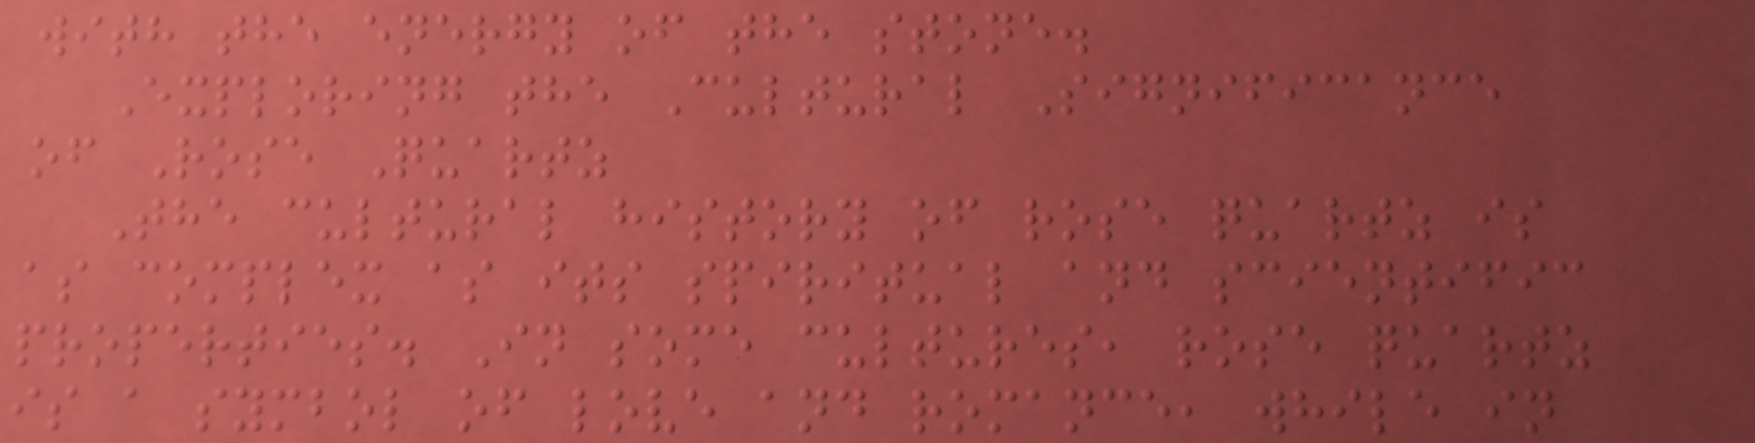with the energy of the stone.
Exploring the Cultural Significance
of Rose Quartz
The cultural history of rose quartz is
as complex as its spiritual and scientific
properties. In some cultures, rose quartz
is a symbol of love and romance, while in
